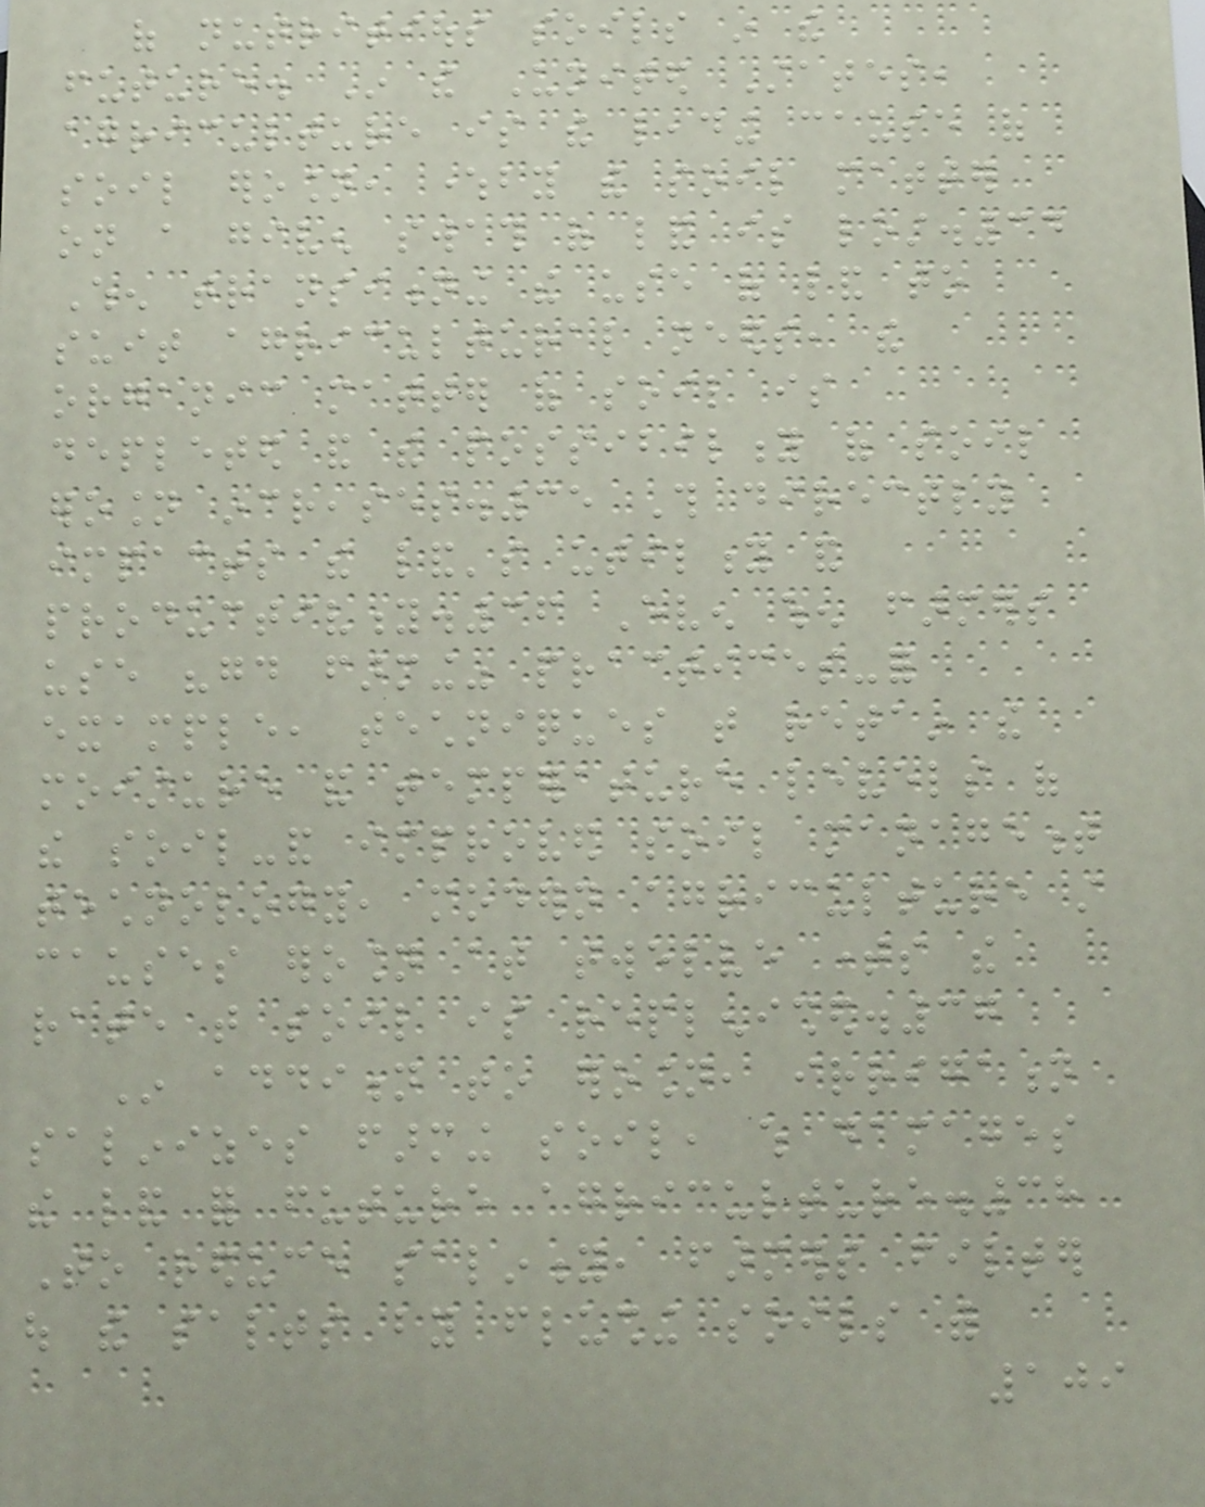of nutritious soils in the
future. In the United States,
agriculture is the leading cause of
soil erosion, whereby the soil matter
on a given swath of land is lost.34
When transitioning the use of land to
suit agricultural needs, the
organic matter of soil is
depleted and the possibility of soil
erosion increases.35 This directly
impacts the land's utility and
productivity.36 Even when farmers
use "good farming" practices-for
example, techniques that retain the
moisture and temperature levels of
the soil-and improved soil management
technology, modern agriculture still
causes erosion at twelve times the
rate that soil is replenished.37
In addition to erosion, irrigation
salinizes farming soil, which damages
the land for future agriculture.38
To reduce salinity, farmers filter
out the salts by flushing soils with
109
